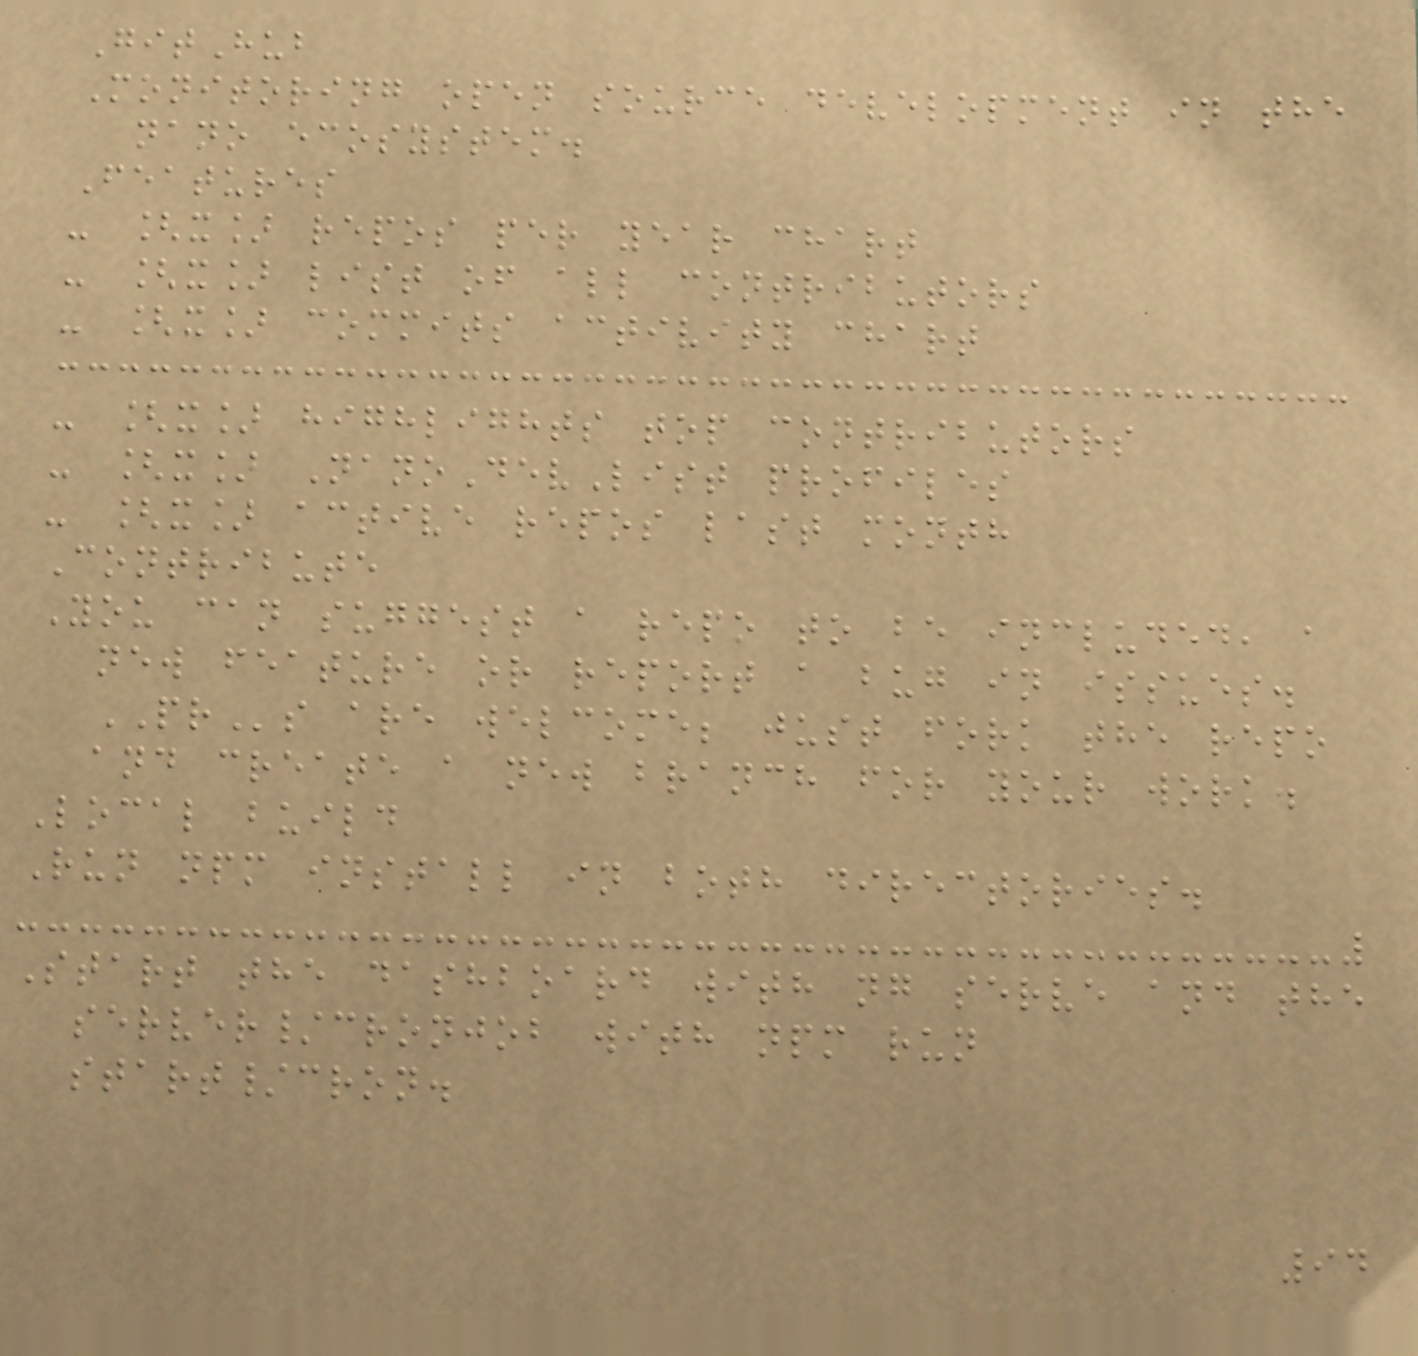GitHub
Monitoring open source development in the
nano ecosystem.
Features
- [x] repos per year chart
- [x] list of all contributors
- [x] commits activity chart
- [x] highlights top contributors
- [x] NanoDevList profiles
- [x] active repos last month
Contribute
You can suggest a repo to be included, a
new feature or report a bug in issues.
PRs are welcome; just fork the repo
and create a new branch for your work.
Local build
Run npm install in both directories.
Start the dashboard with ng serve and the
server/cronjob with npm run
start/cron.
94
